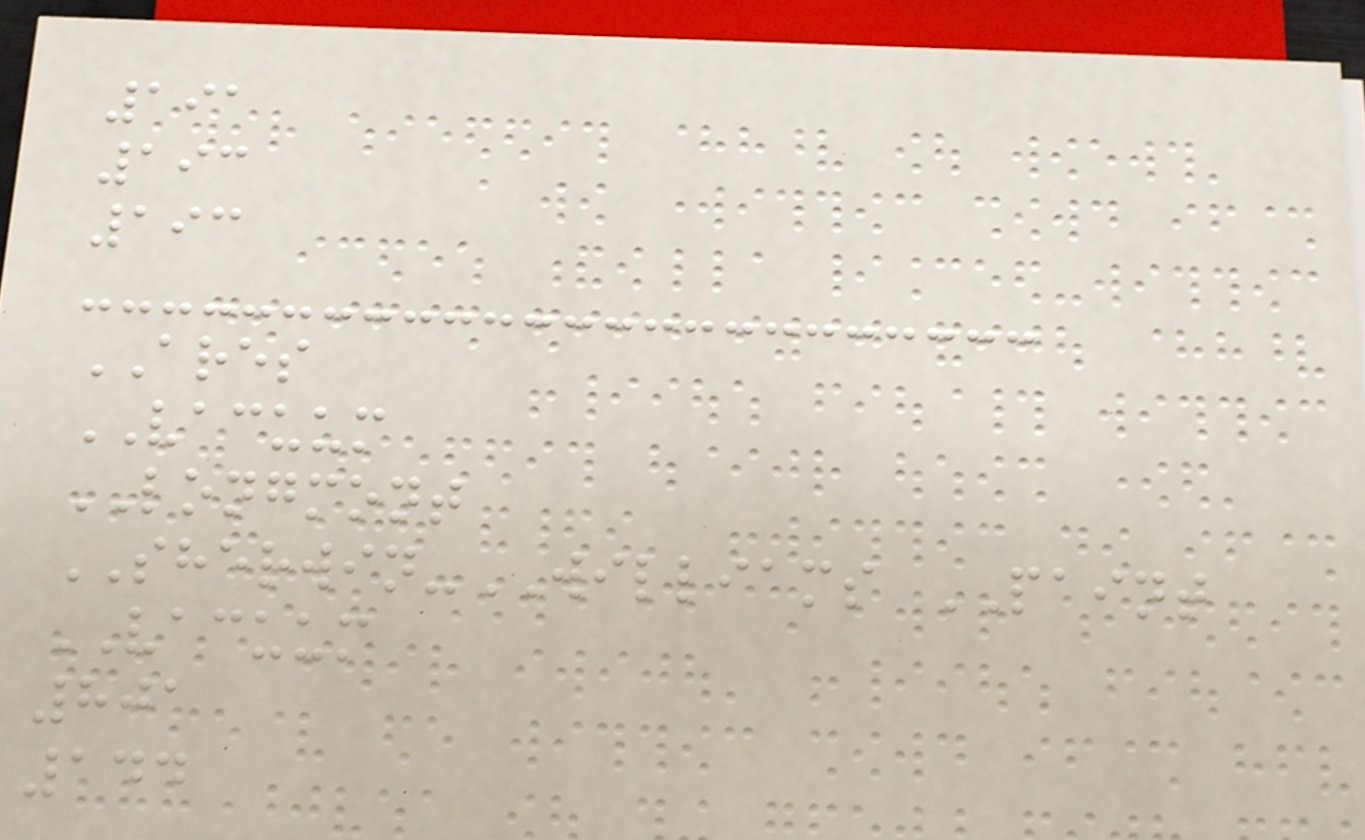191
193
193
ARES
VACUUM
LONGMONT
SHERWIN-WILLIAMS PAINT
VACUUM
801
144
